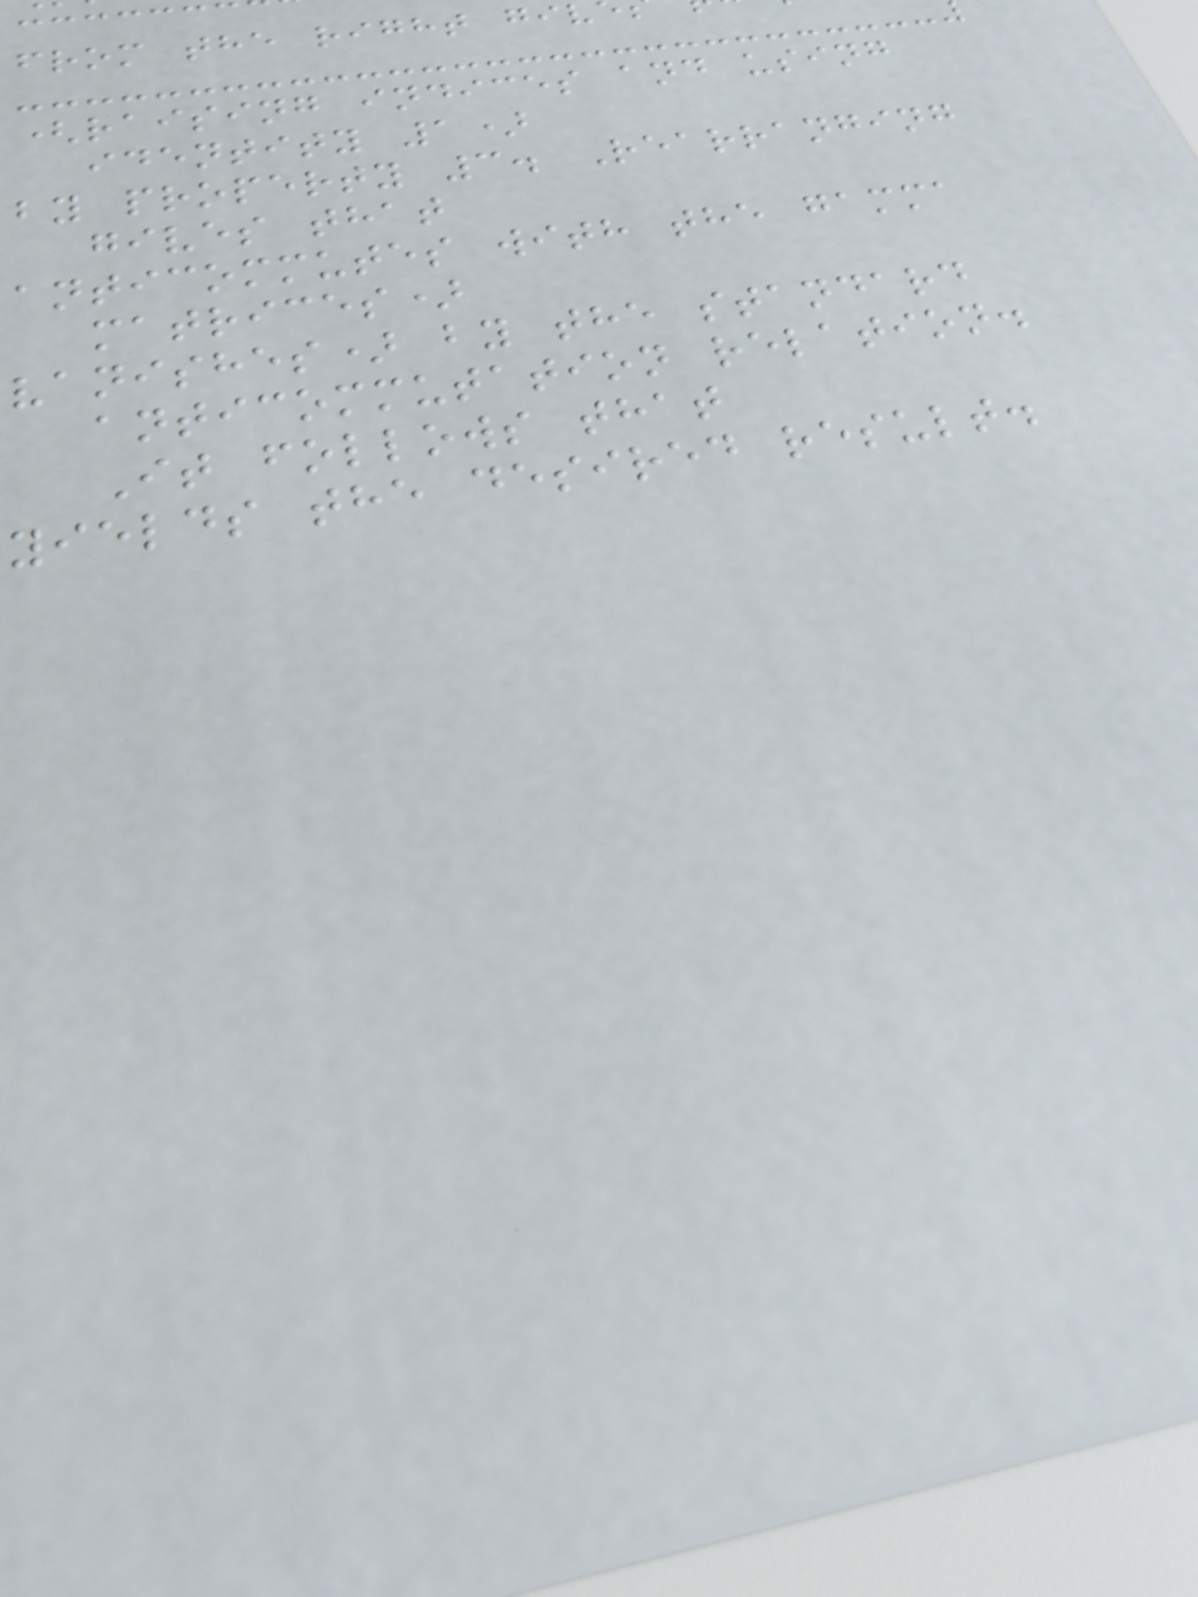from the right gi
(raising indices and using
identity 1)
by property 3. Rearranging
gives that
anticommutes with the gamma
matrices)
vanishes) by the standard
anticommutation relation.
It follows that
yields the desired result.
